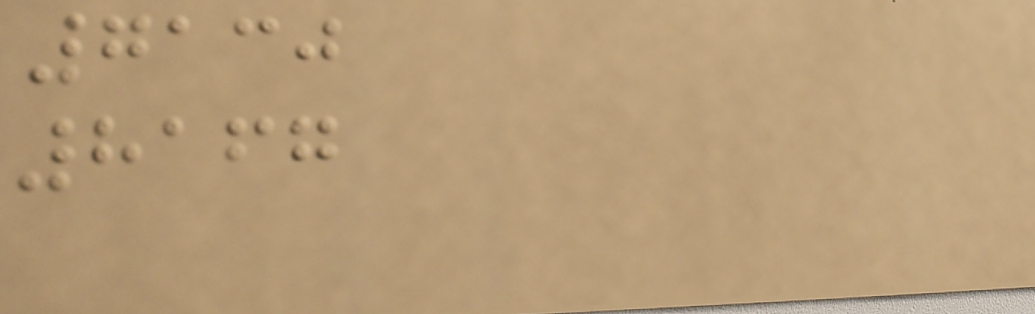7130
8167
